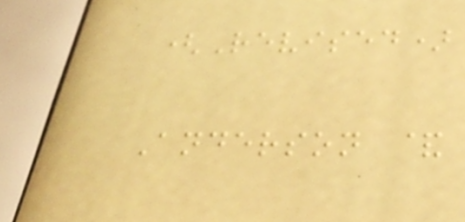(Revised)
Anderson &
